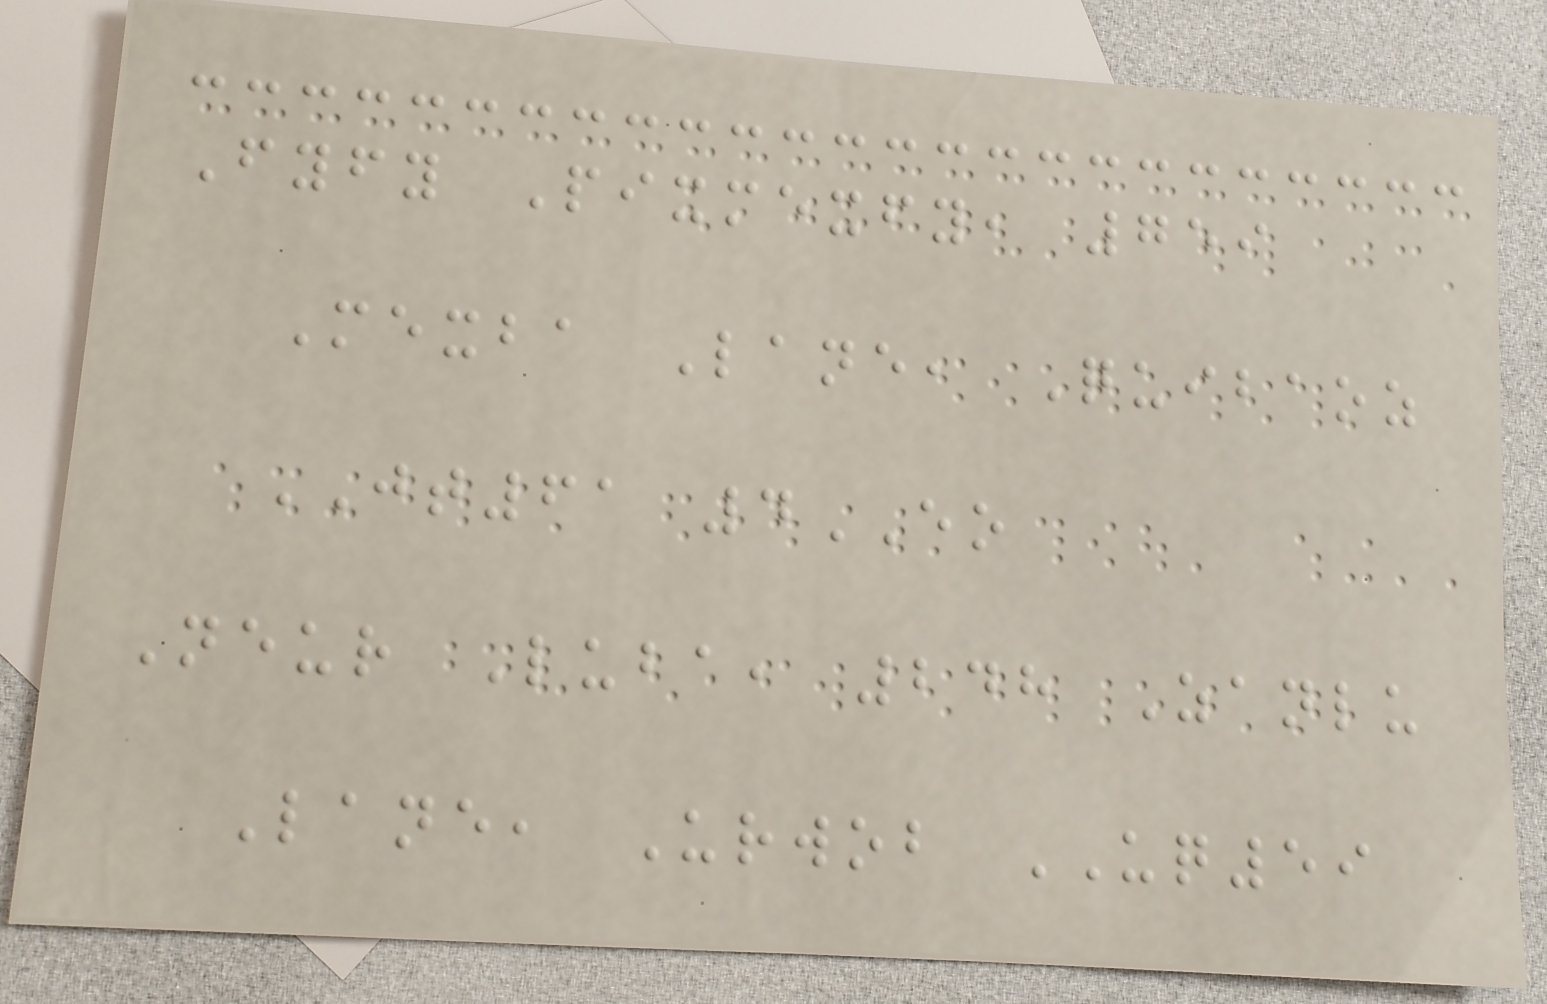Fyfy Pixmexfy, 759
Mexba Lane, Quibaoz
JT61 4EO
Neur Luba, 248 Zanlu
Lane, Urwob UQ59
